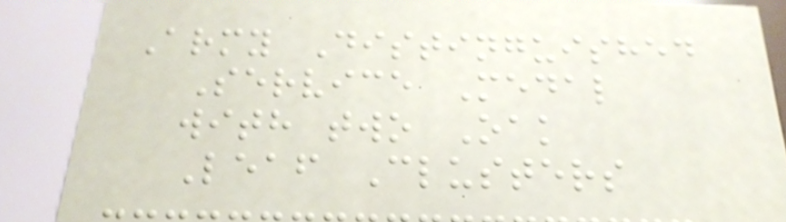Army Distinguished
Service Medal
with two Oak
Leaf Clusters
